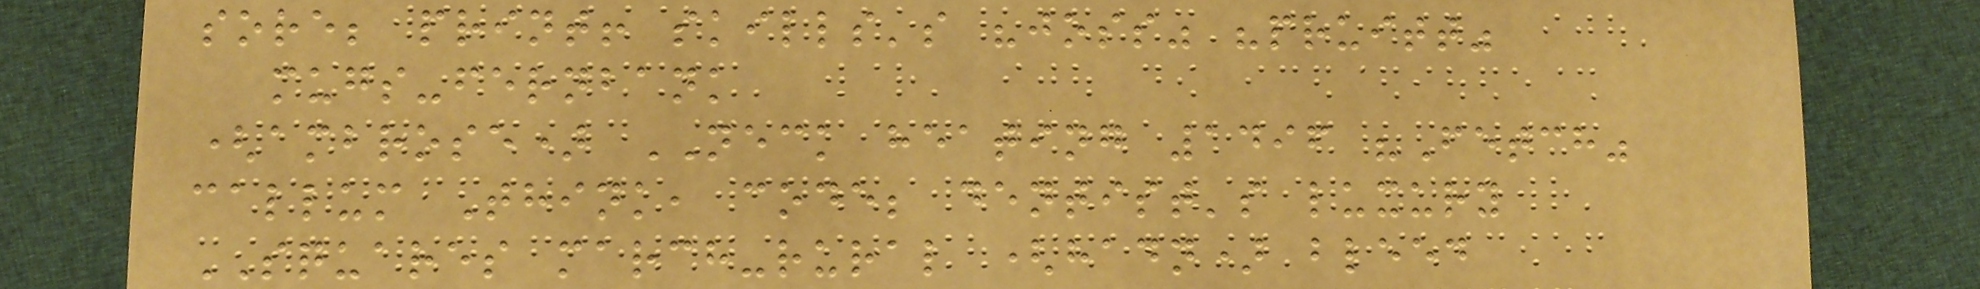sore; print! skills's "joss" "pruitt"
mugs-fernbank
(ambrose) NECK heating 1496 "Fetch"
callum Think, code; dentist's luxury
SQUARES march-rural (hadn) bleed
